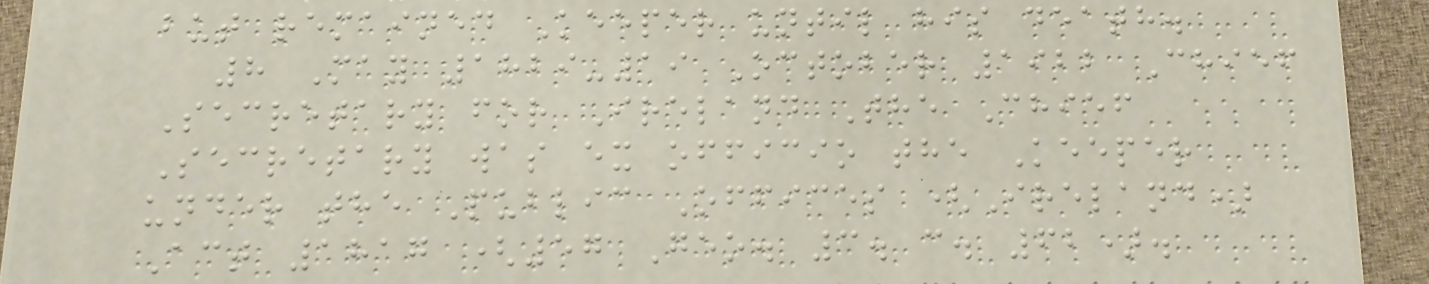but remained Keeper until his death.
8 May 1829-19 October 1922 Chief
Secretary for Ireland The Chief
Secretary was ex officio the Keeper
under the Public Offices (Ireland)
Act 1817 (57 Geo. 3. c. 62).
